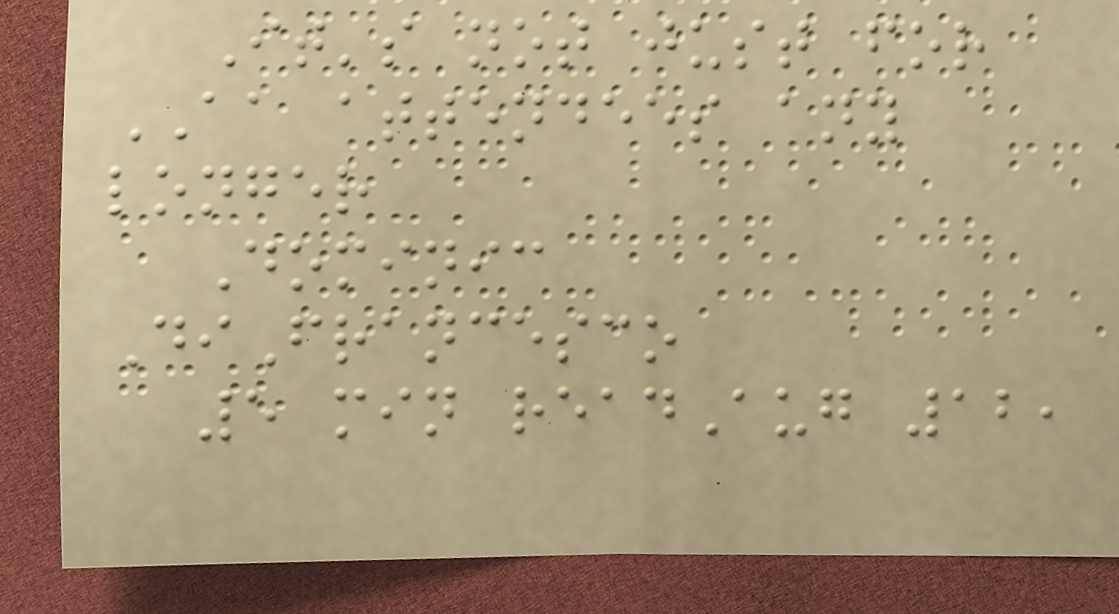It's not just for
AA attendees any
longer
Dominic
DiFrancesco
5 min readAug 12,
